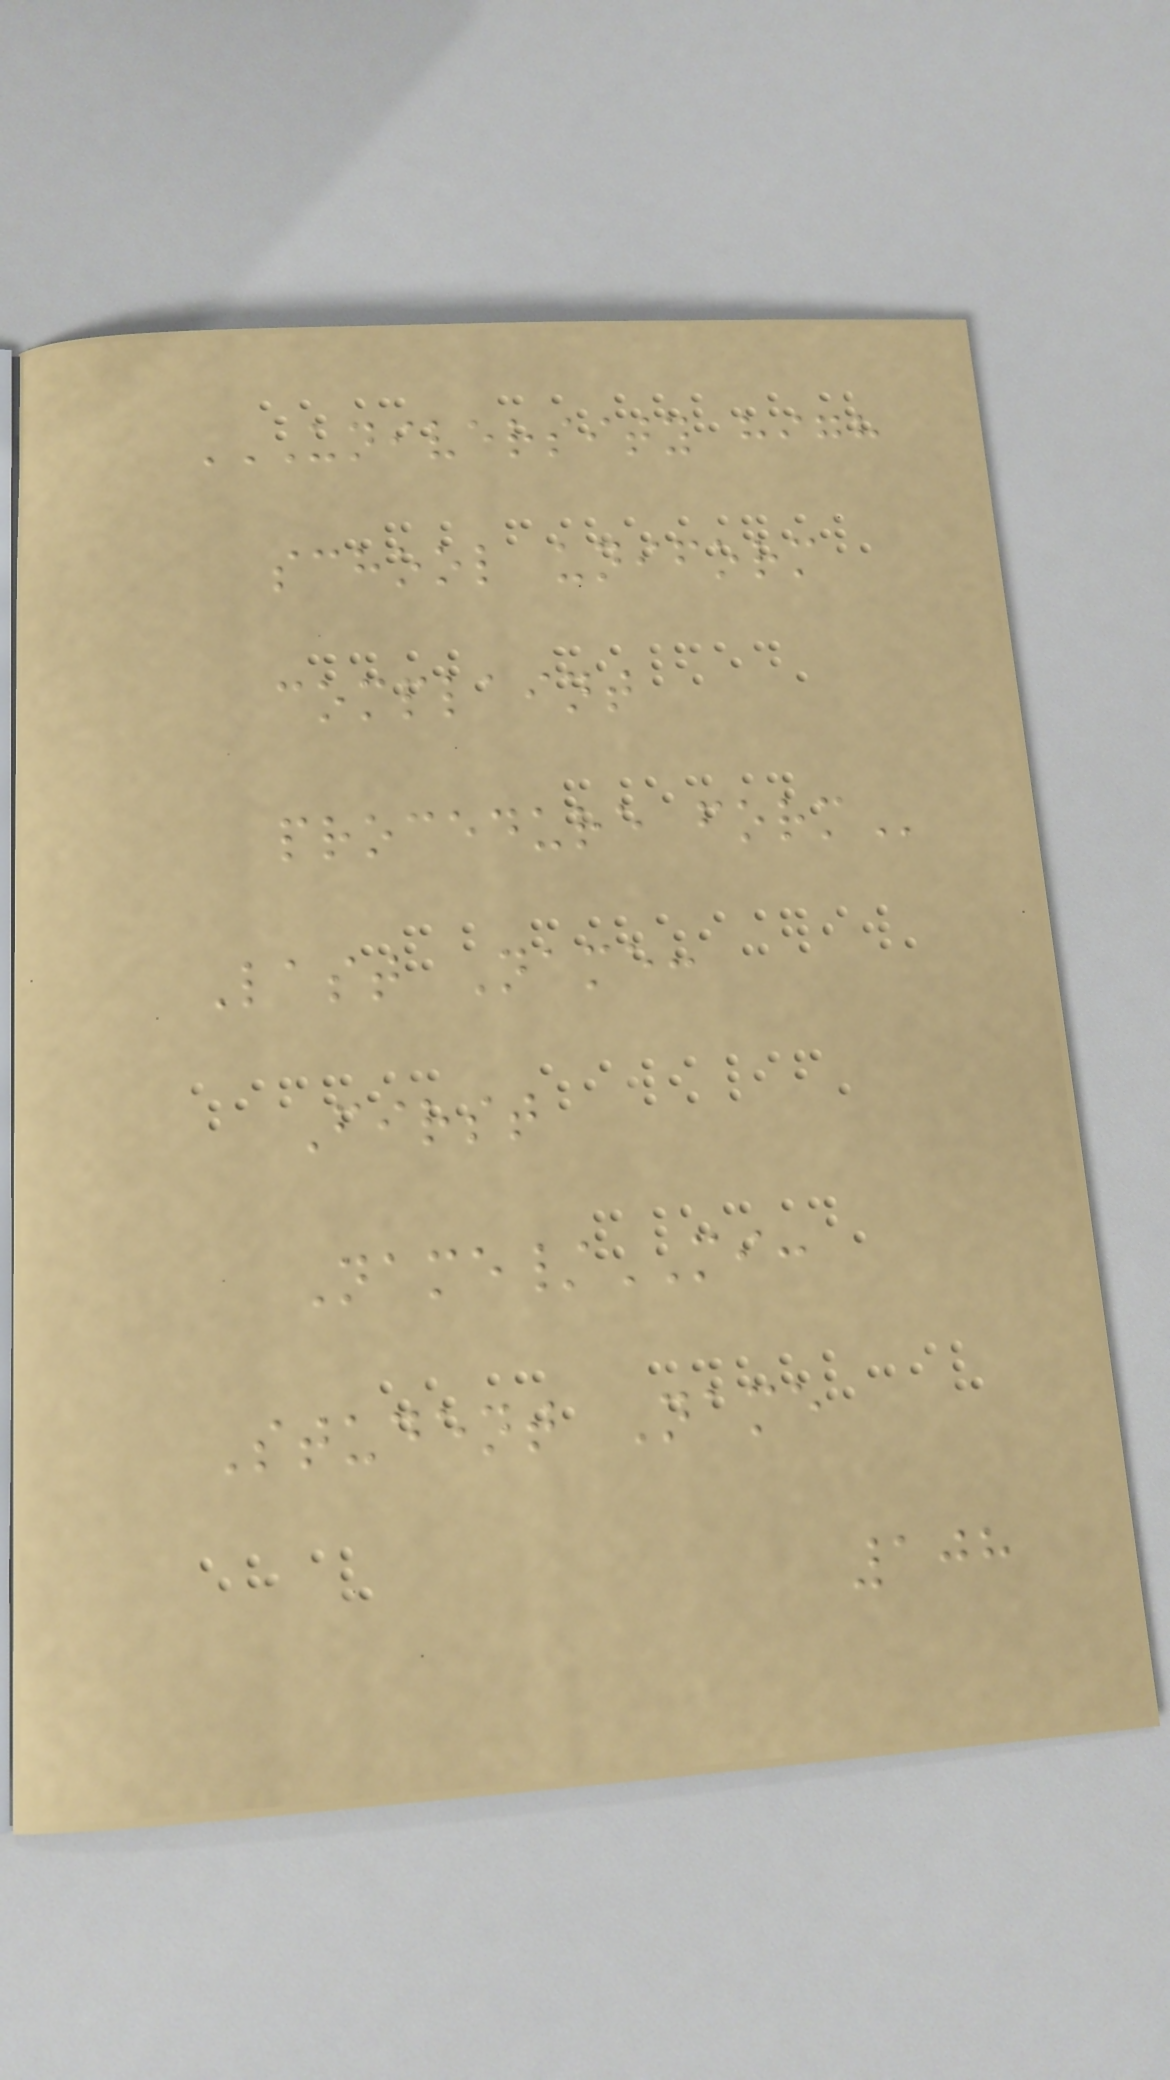UNIVERSITY HIGH
SCHOOL UNIFORM
COMPLAINT
PROCEDURE FORM
Last Name:
First
Name/MI:
Student Name
108
